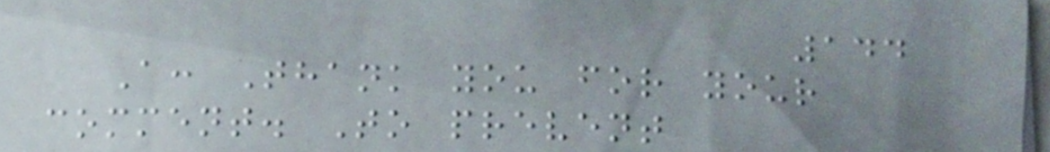144
A: Thank you for your
comment. To prevent
